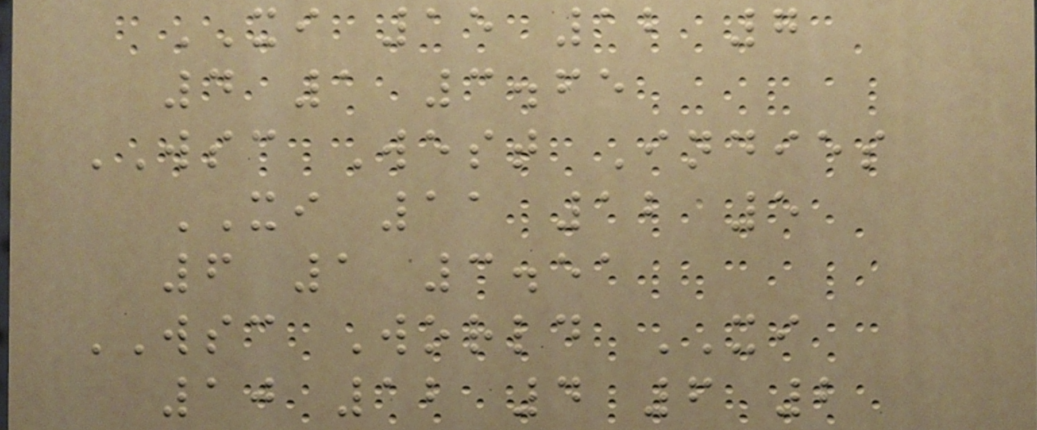XI 15 12 7
4 1 3.65
WSC West Indies
XI 11 12 5
6 1 3.51
WSC World XI
10 12 4 6 2
